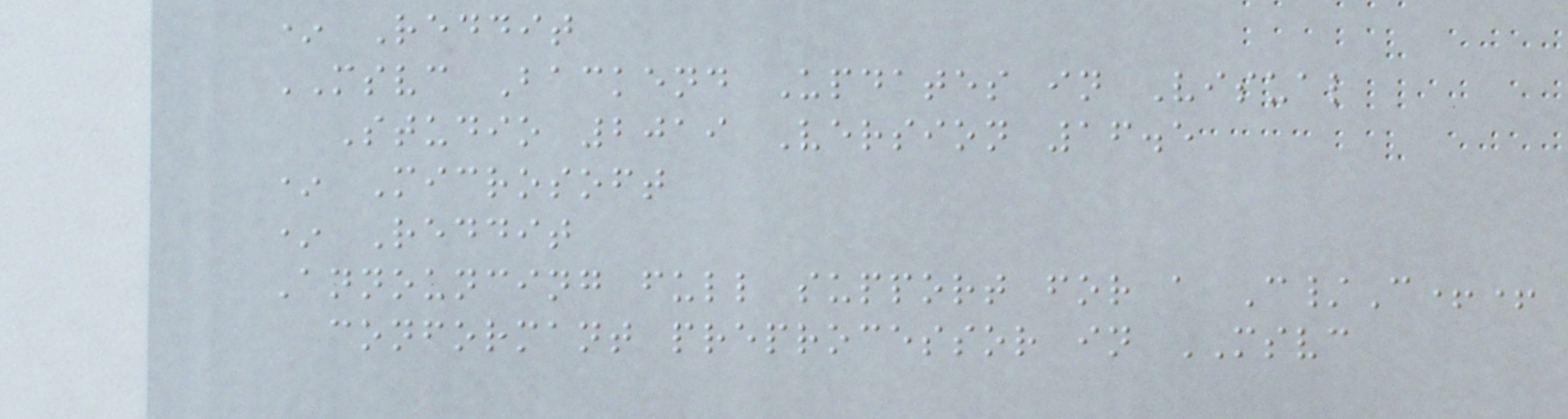* Reddit
MSVC Backend Updates in Visual
Studio 2019 Version 16.5
* Microsoft
* Reddit
Announcing full support for a C/C++
conformant preprocessor in MSVC
